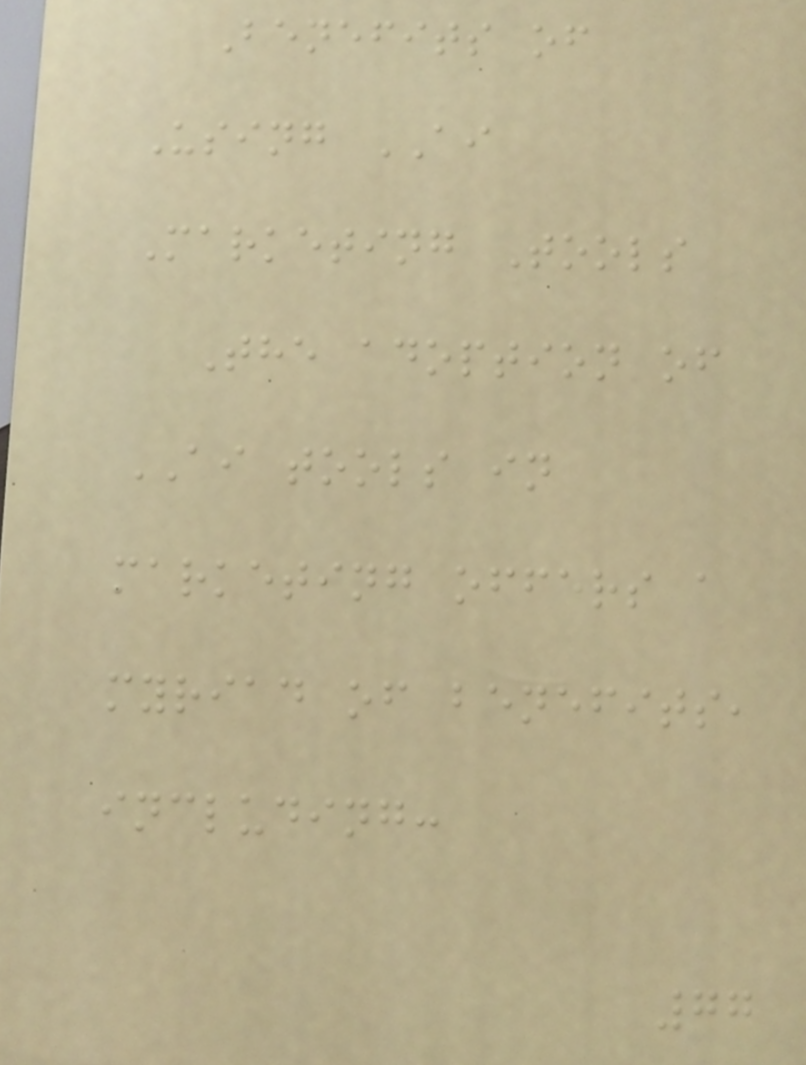Benefits of
Using AI
Marketing Tools
The adoption of
AI tools in
marketing offers a
myriad of benefits,
including:
77
